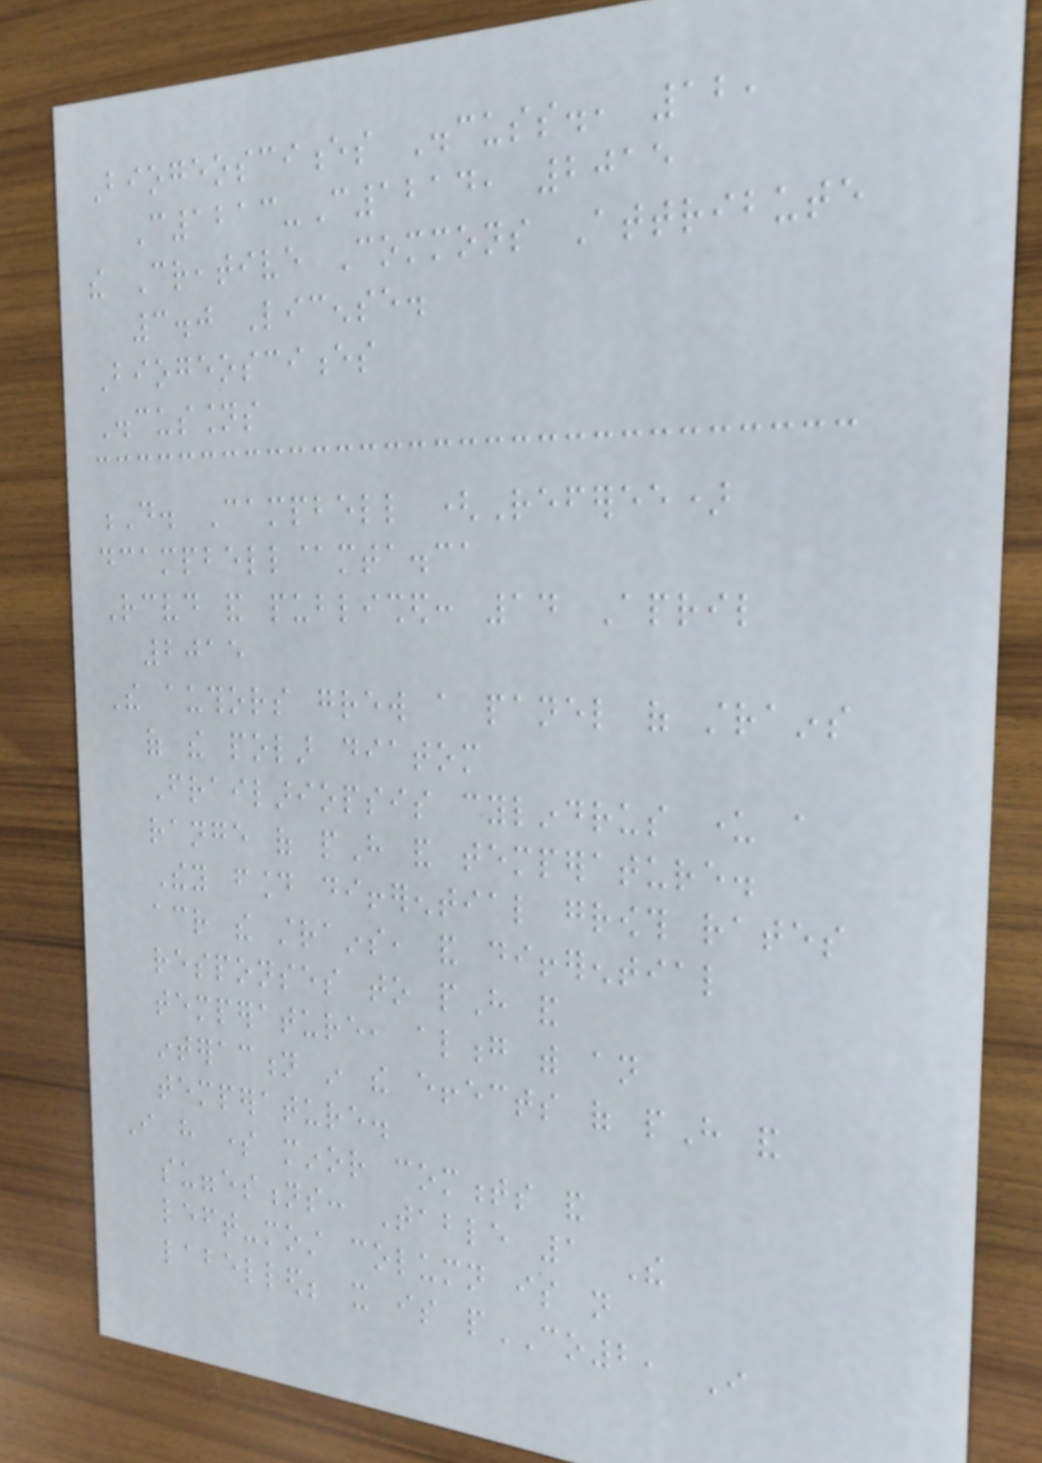Biogeosciences Discuss., 12,
C1213-C1214, 2015
the Creative Commons Attribute
3.0 License.
Biogeosciences
Discussions
D. Campbell (Referee)
dcampbell@mta.ca
Received and published: 14 April
2015
The authors grew a panel of strains
of the polar diatom
Frailariopsis cylindrus under a
range of pH and temperature.
They found differential growth rates
across the strains, and differential
responses to pH and
temperature, along with an
interaction in the effects of pH and
temperature.
I have some minor comments and
suggestions: Table 1 The
left-most column is not
labelled; it is pCO2, I
